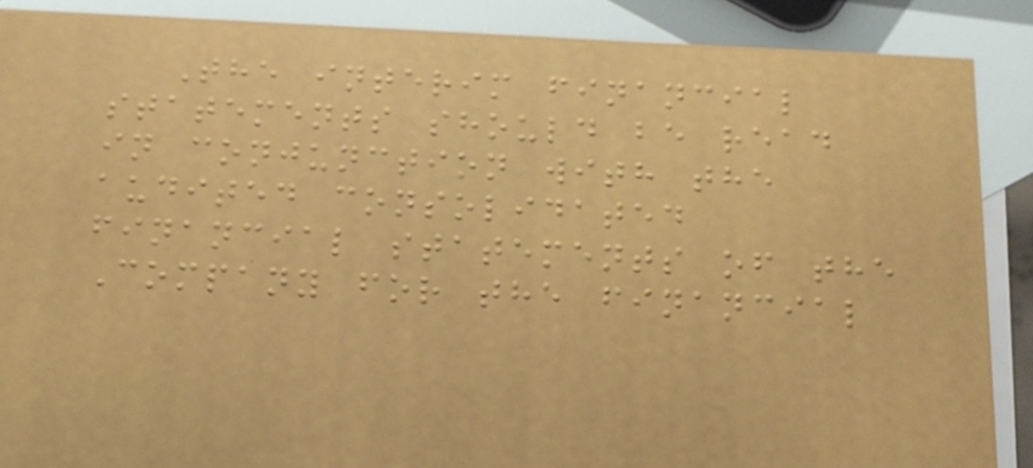The interim financial
statements should be read
in conjunction with the
audited consolidated
financial statements of the
Company for the financial
